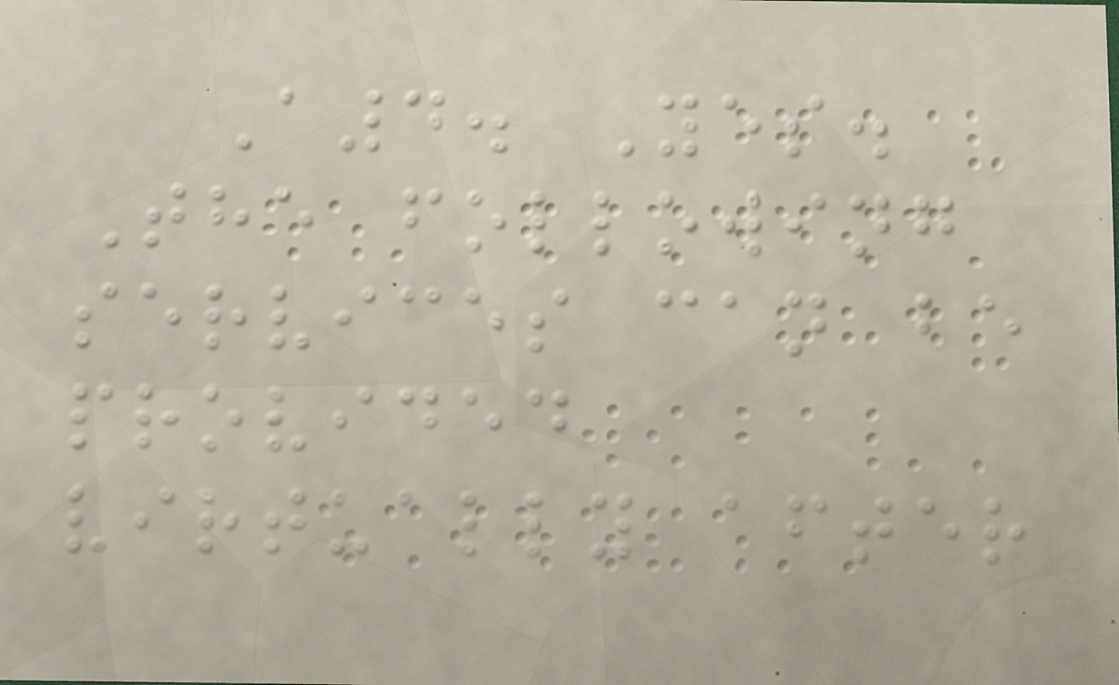A4. Yes.
The following
services can be
provided
virtually after
